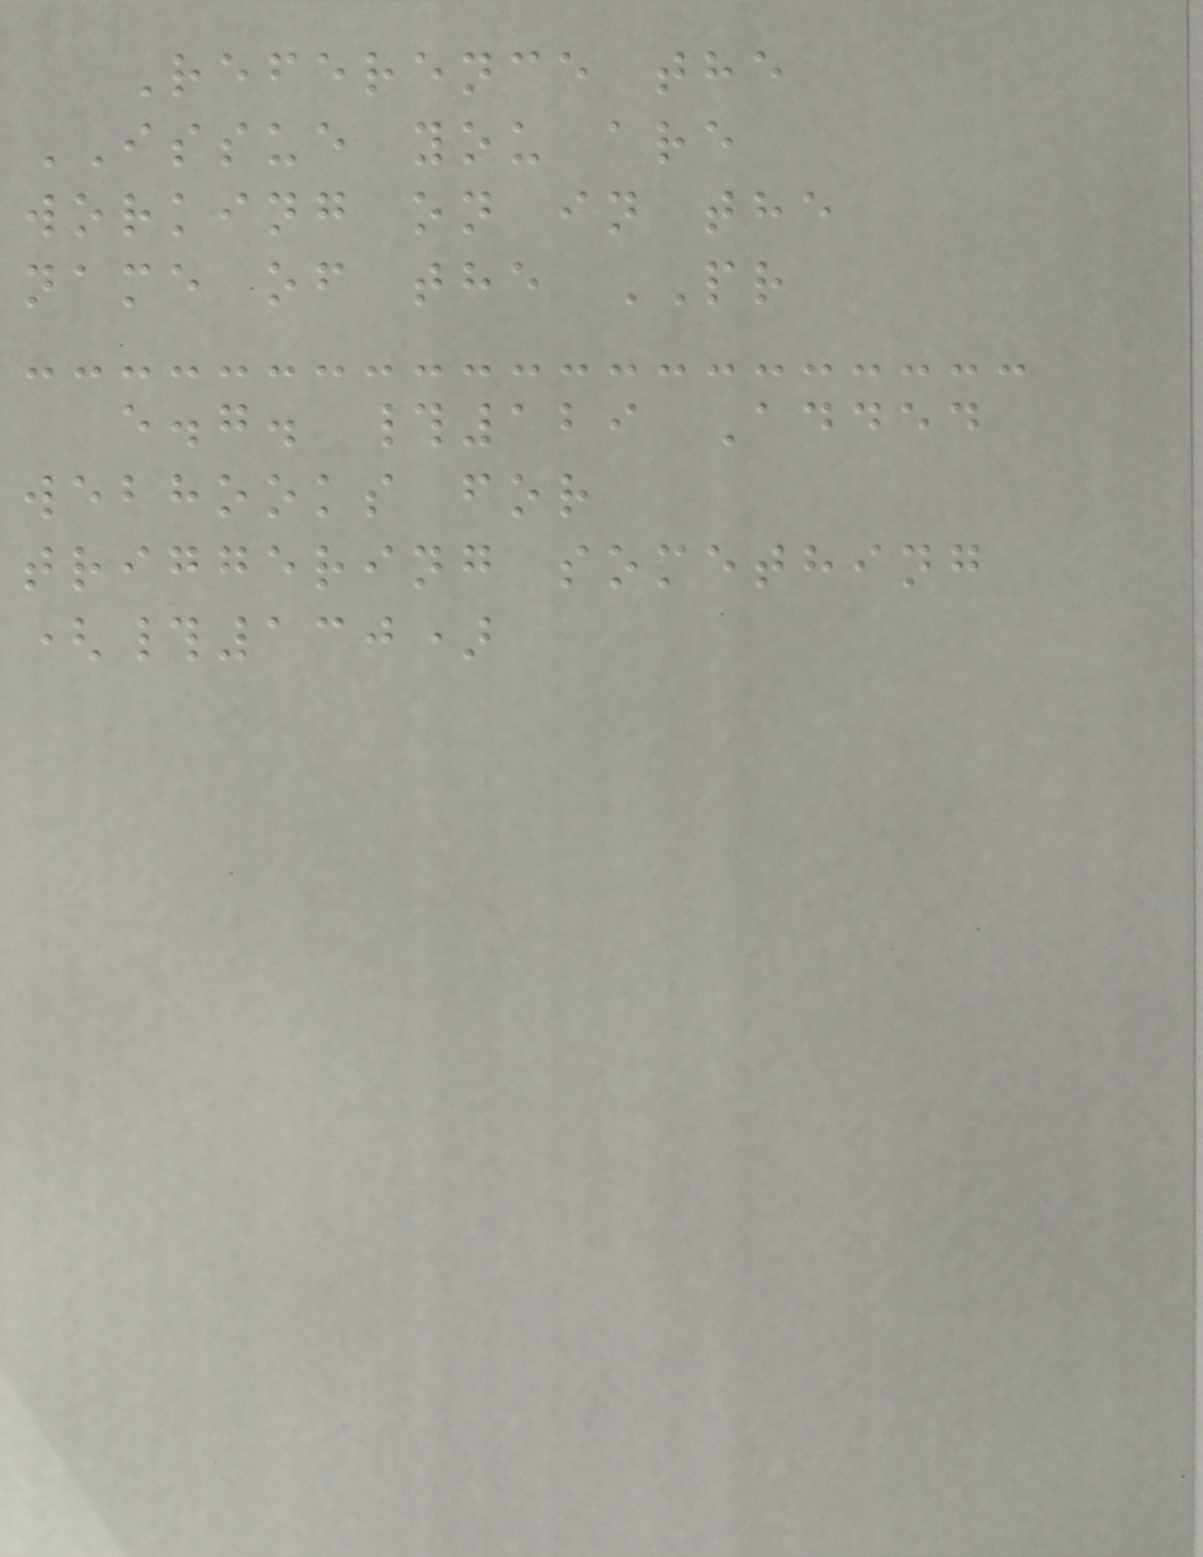Reference the
ISSUE you are
working on in the
name of the PR
e.g. #129 Added
webhooks for
triggering something
(#130)
